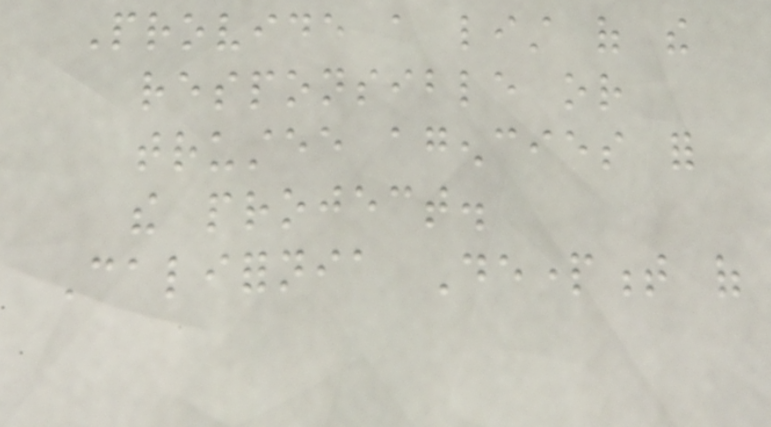Provide a list of the
responsible or
trustee agencies for
the project.
California Department of
